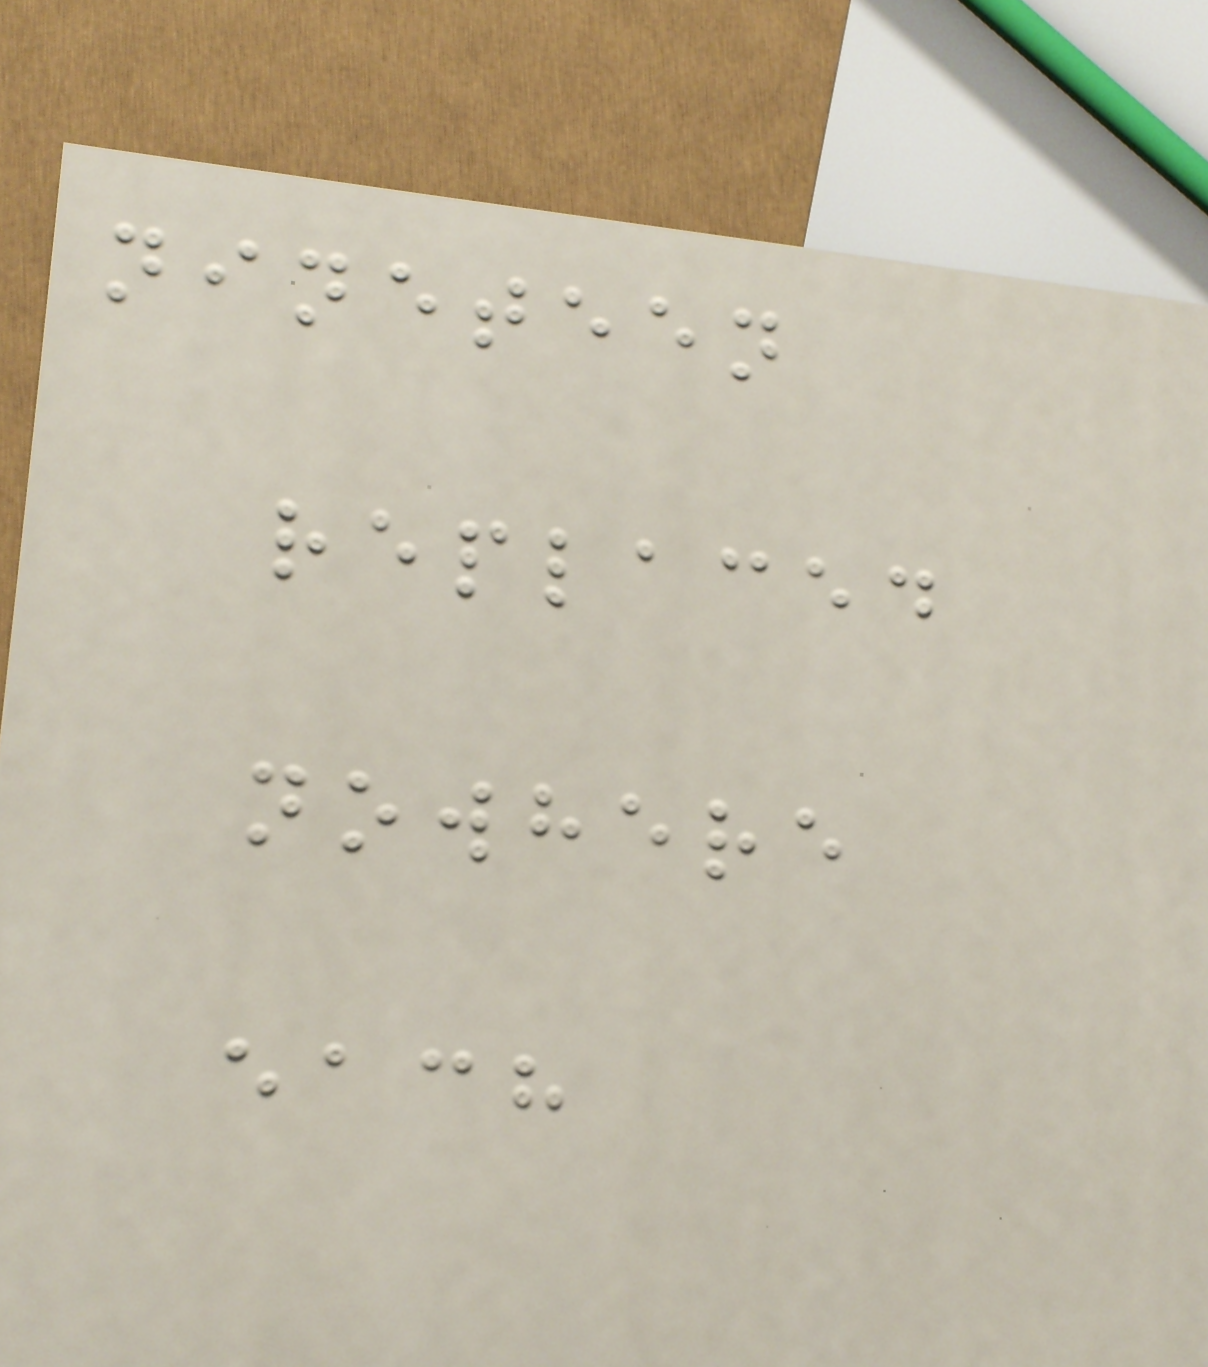nineteen
replaced
nowhere
each
